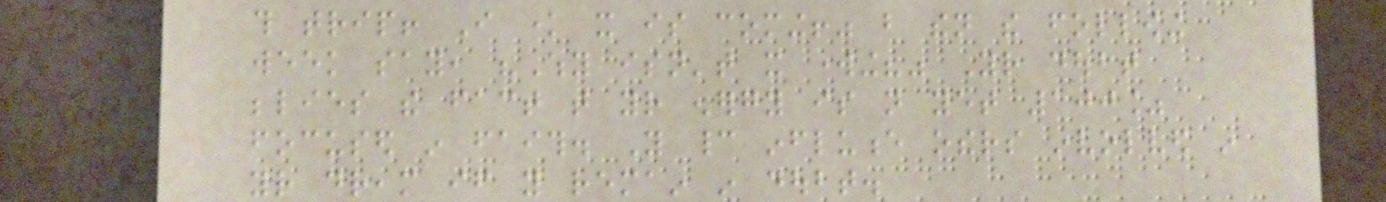this trip! I know it is coming!" but then the following
week say, "Why isn't it working?" Your doubt
belies the fact that your energy is not yet 100%
focused in faith. You cannot influence others involved in
your dream if you remain in doubt.
